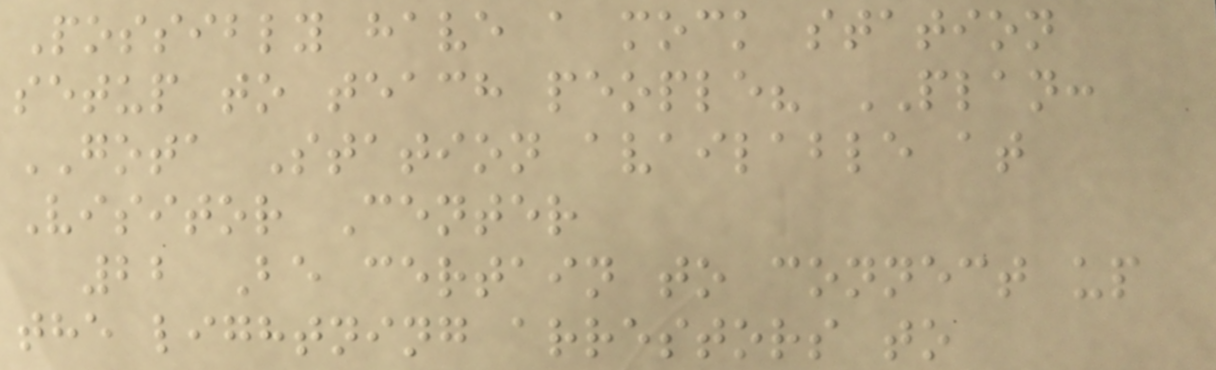Possibly have a mock station
setup to teach people? PLAN:
GOTA Station available at
Visitor Center
22 Be certain to connect up
the lightning arrestors to
